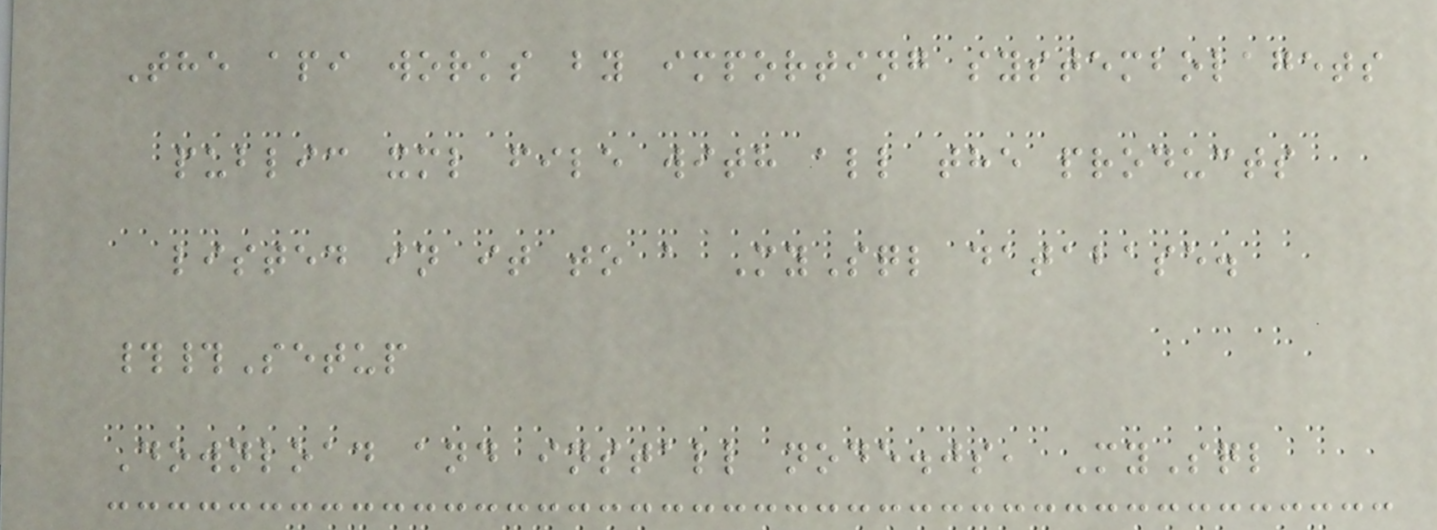The api works by importing systembolagets
public xml file with all the products
listed in it to a MySql database.
##Setup
Download and install node.js, MySql
